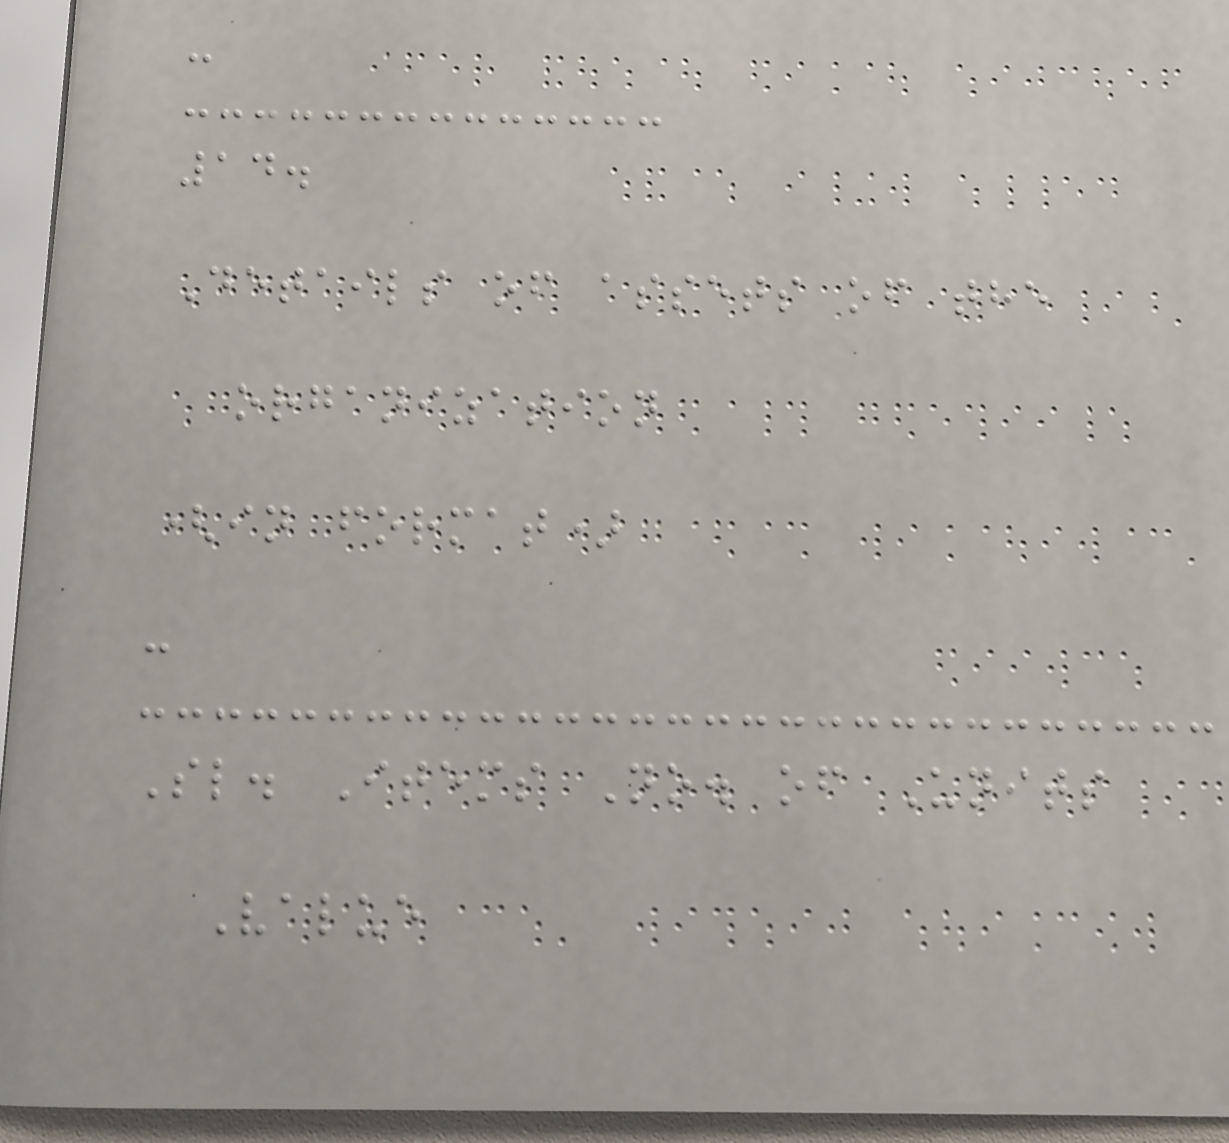:
14.
Details of assets of the
organization
(in format)
:
Sl. Items No. of Units
Value
